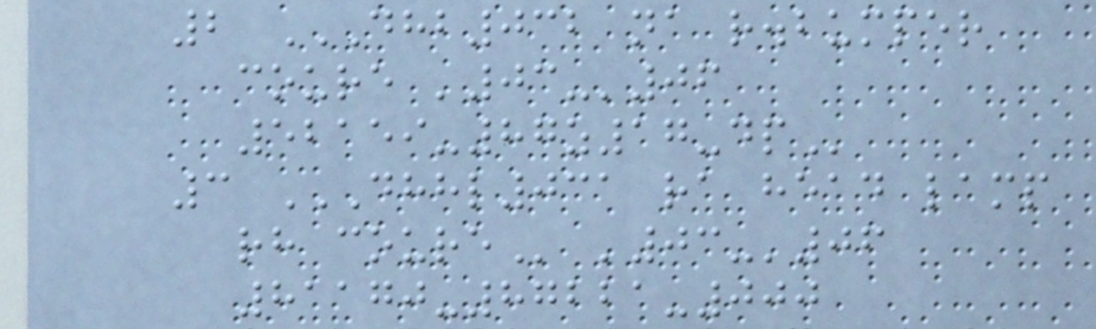2 DHB032 NA R.BUMPER
COURE '03-'06
52159-87Z17-DP
3 DHHL031 RA HEAD LAMP
RH COURE '03-'06
81170-87221-000
